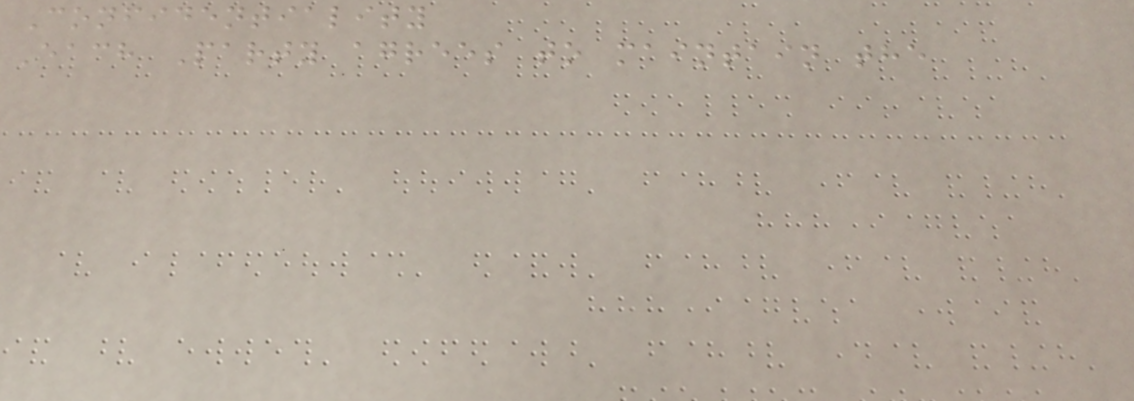Confidentiality
Each Party agrees to maintain the
